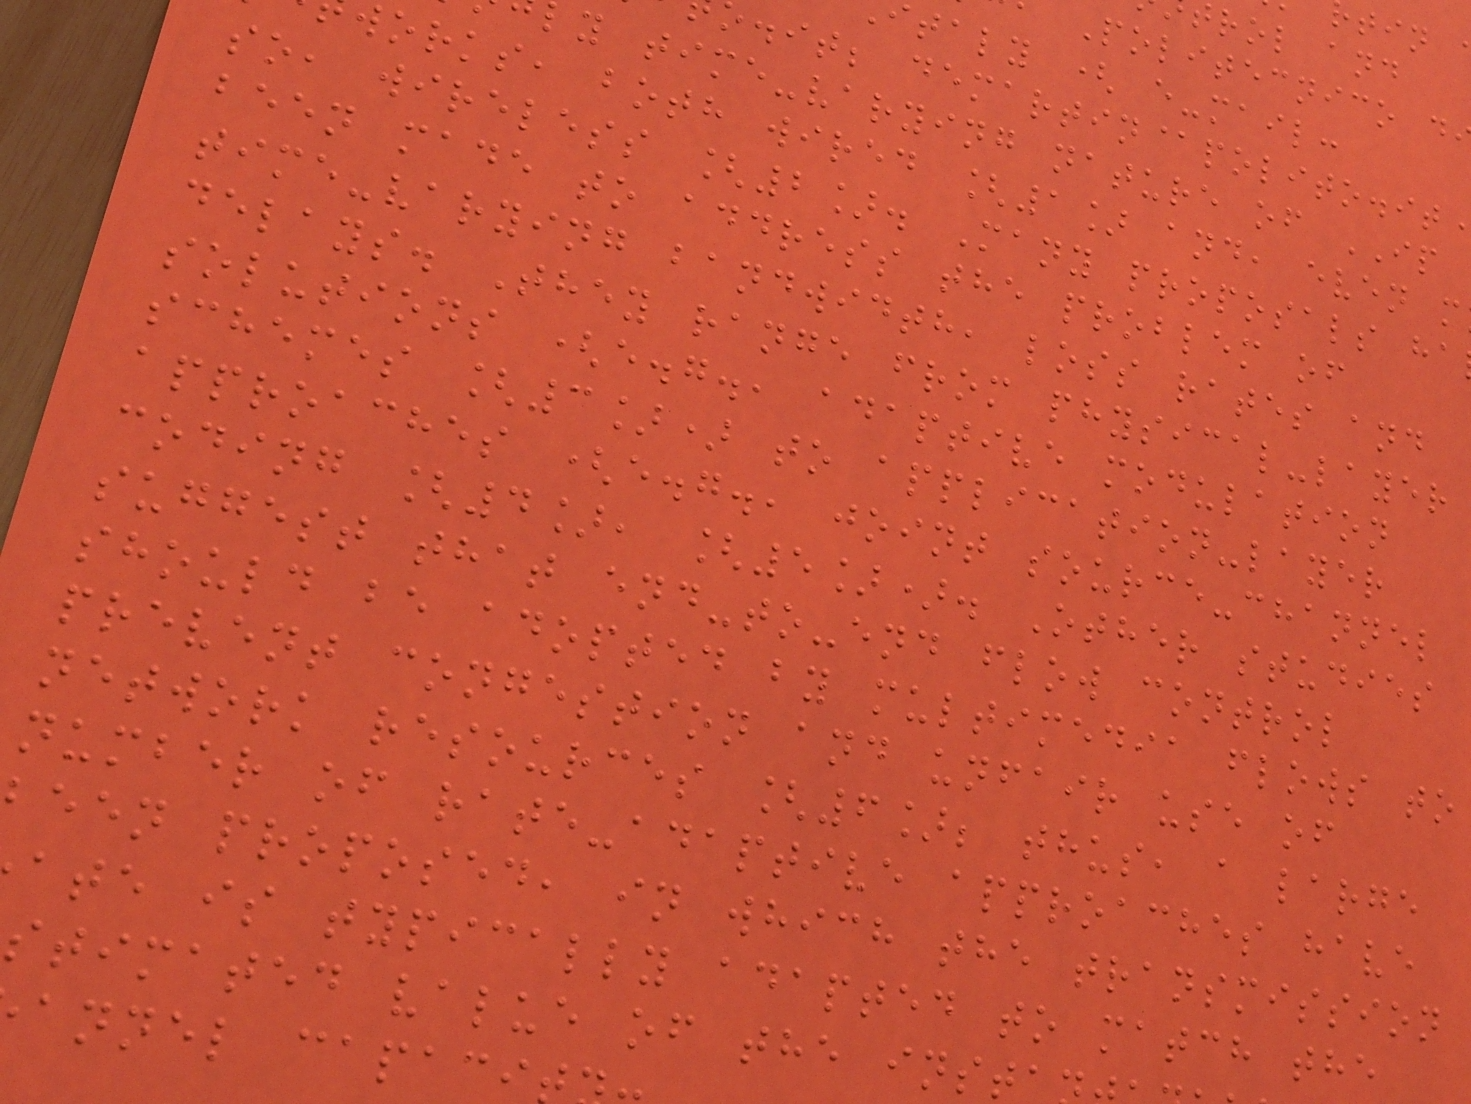Politecnico d
taly ( e-mail:
.it; demartin@polito.it
y time-varying nature of IP
orks, both wired [1] and, even m
so, wireless [2]. Many proposals ha
been made to address the problem of
time-varying bandwidth, loss rates and
delays. They range from physical-layer
solutions (e.g., adaptive modulation
schemes [3]) to application-layer
approaches (e.g., joint source-channel
coding [4], [5]). Other studies
suggest that end-to-end flow control
should be adopted by multimedia flows to
prevent congestion and unfair use of
network resources [6]; thus, a large
number of rate-adaptive approaches have
een proposed, in which the transmission
ate is typically adapted to match the
stimated value of the inst
annel capaci
